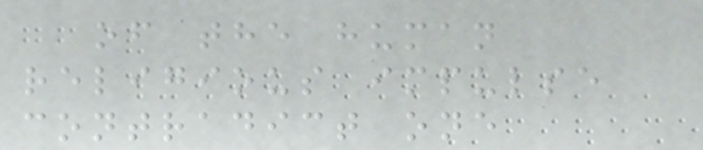of the human
religious impulse
contradict one
